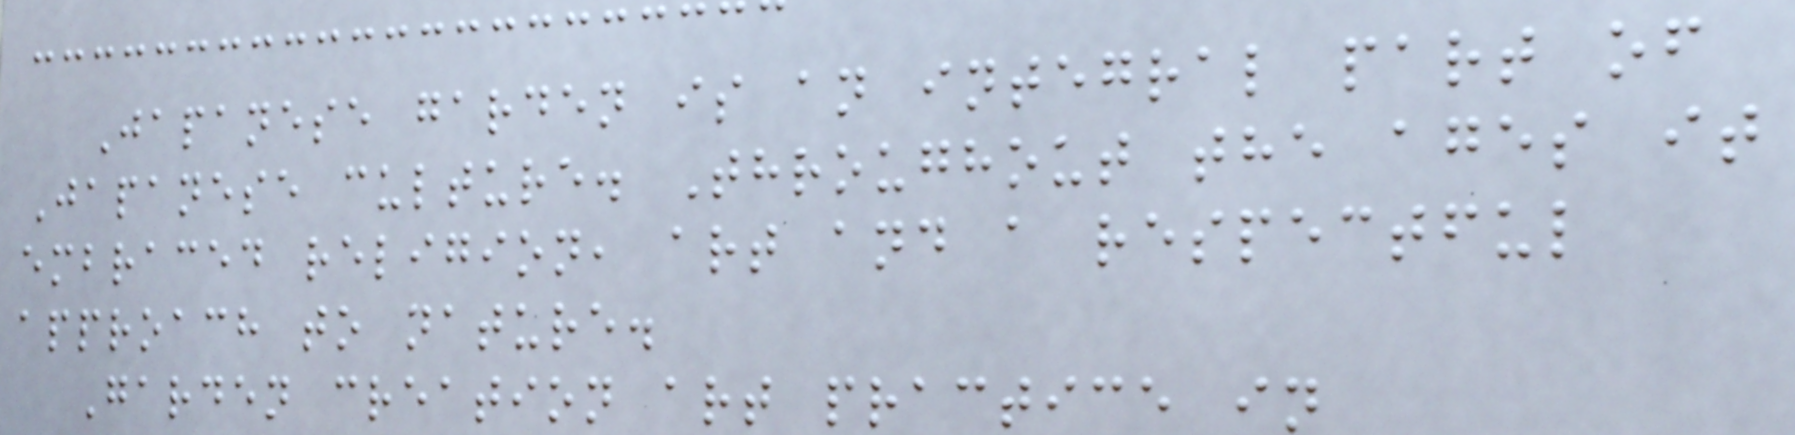Japanese garden is an integral part of
Japanese culture. Throughout the ages it
embraced religion, art and a respectful
approach to nature.
Garden creation art practice in
